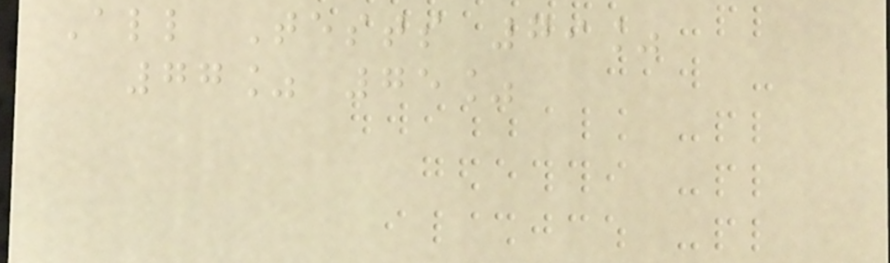All Tests 79%
77% 75%
